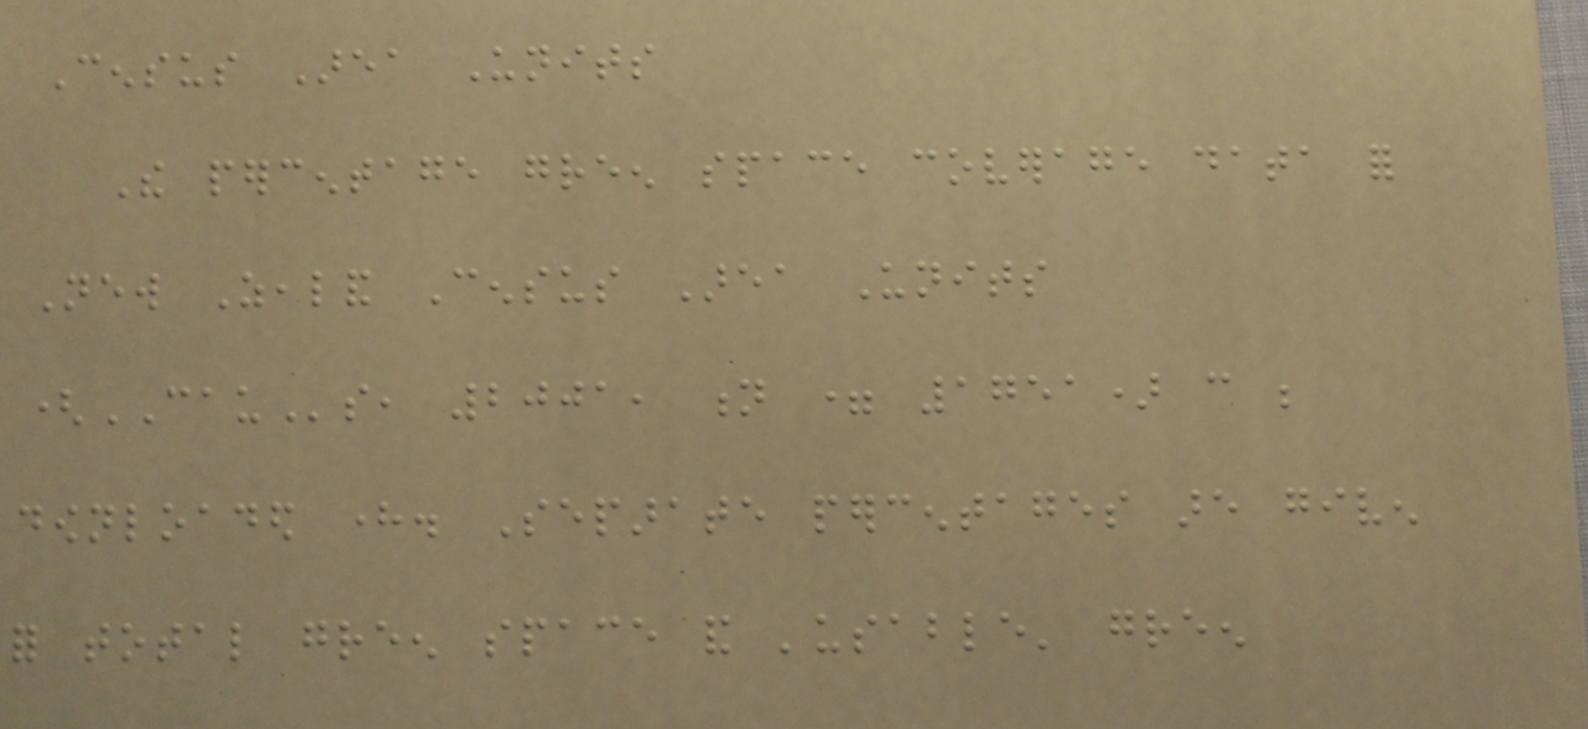Census Area Units
The percentage green space coverage data for
New Zealand Census Area Units
(CAUs, 2001, n = 1751) can be
downloaded here. Separate percentages are given
for total green space and 'usable' green
